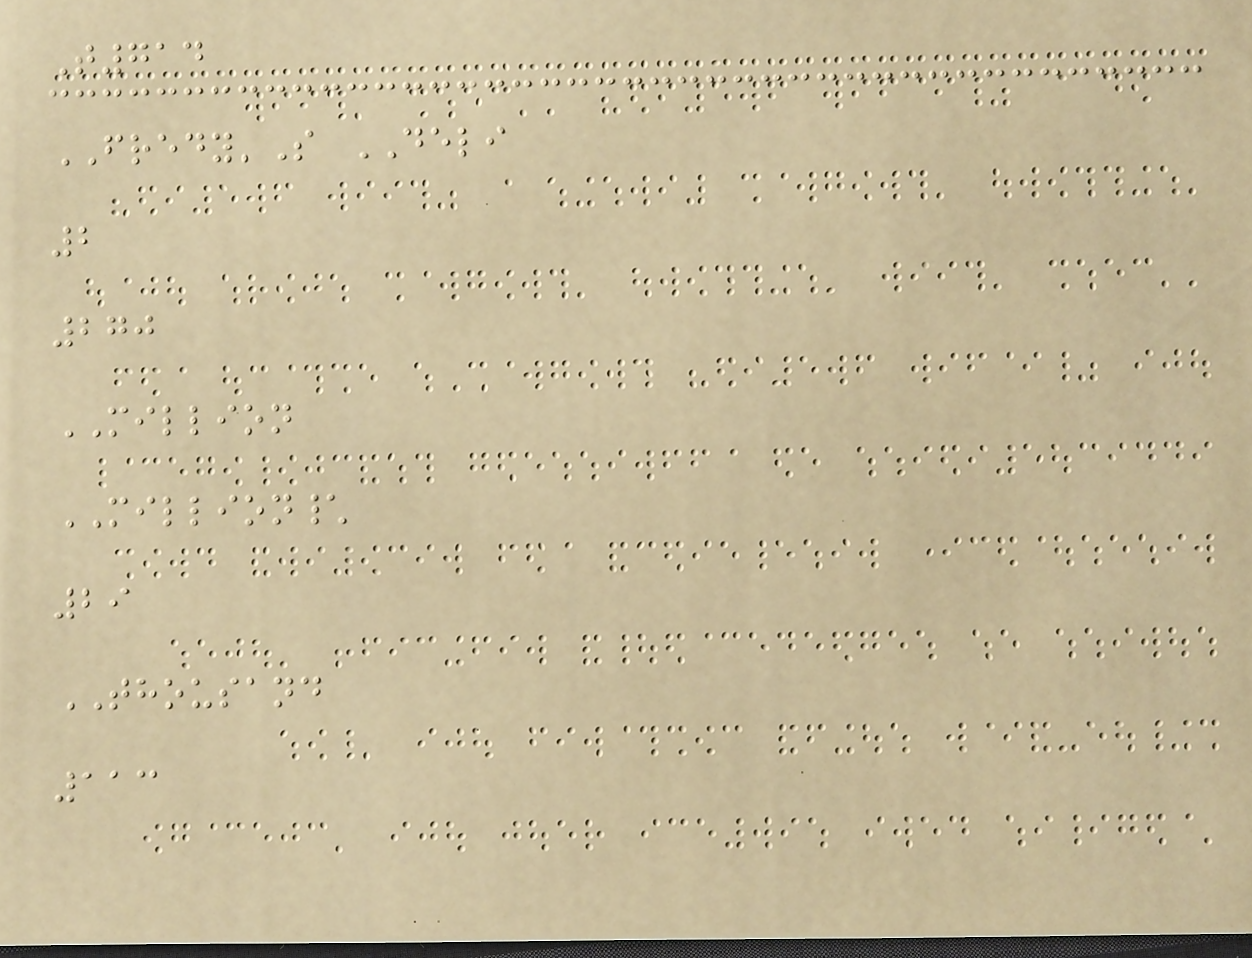T714
FREDY'S DELI
2
270
MILLION
MILLION\
29
THOUSAND
113
